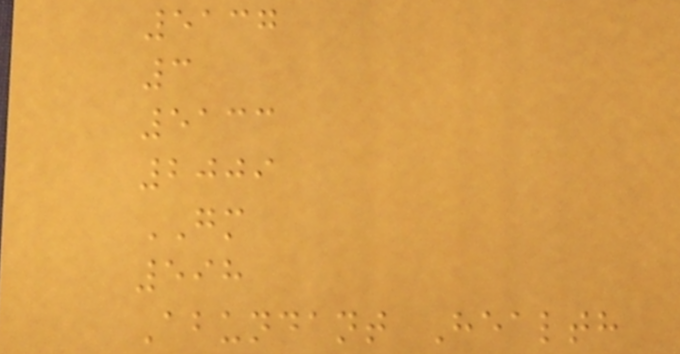5137
3
5133
2009
GM
598
Abundant Health
